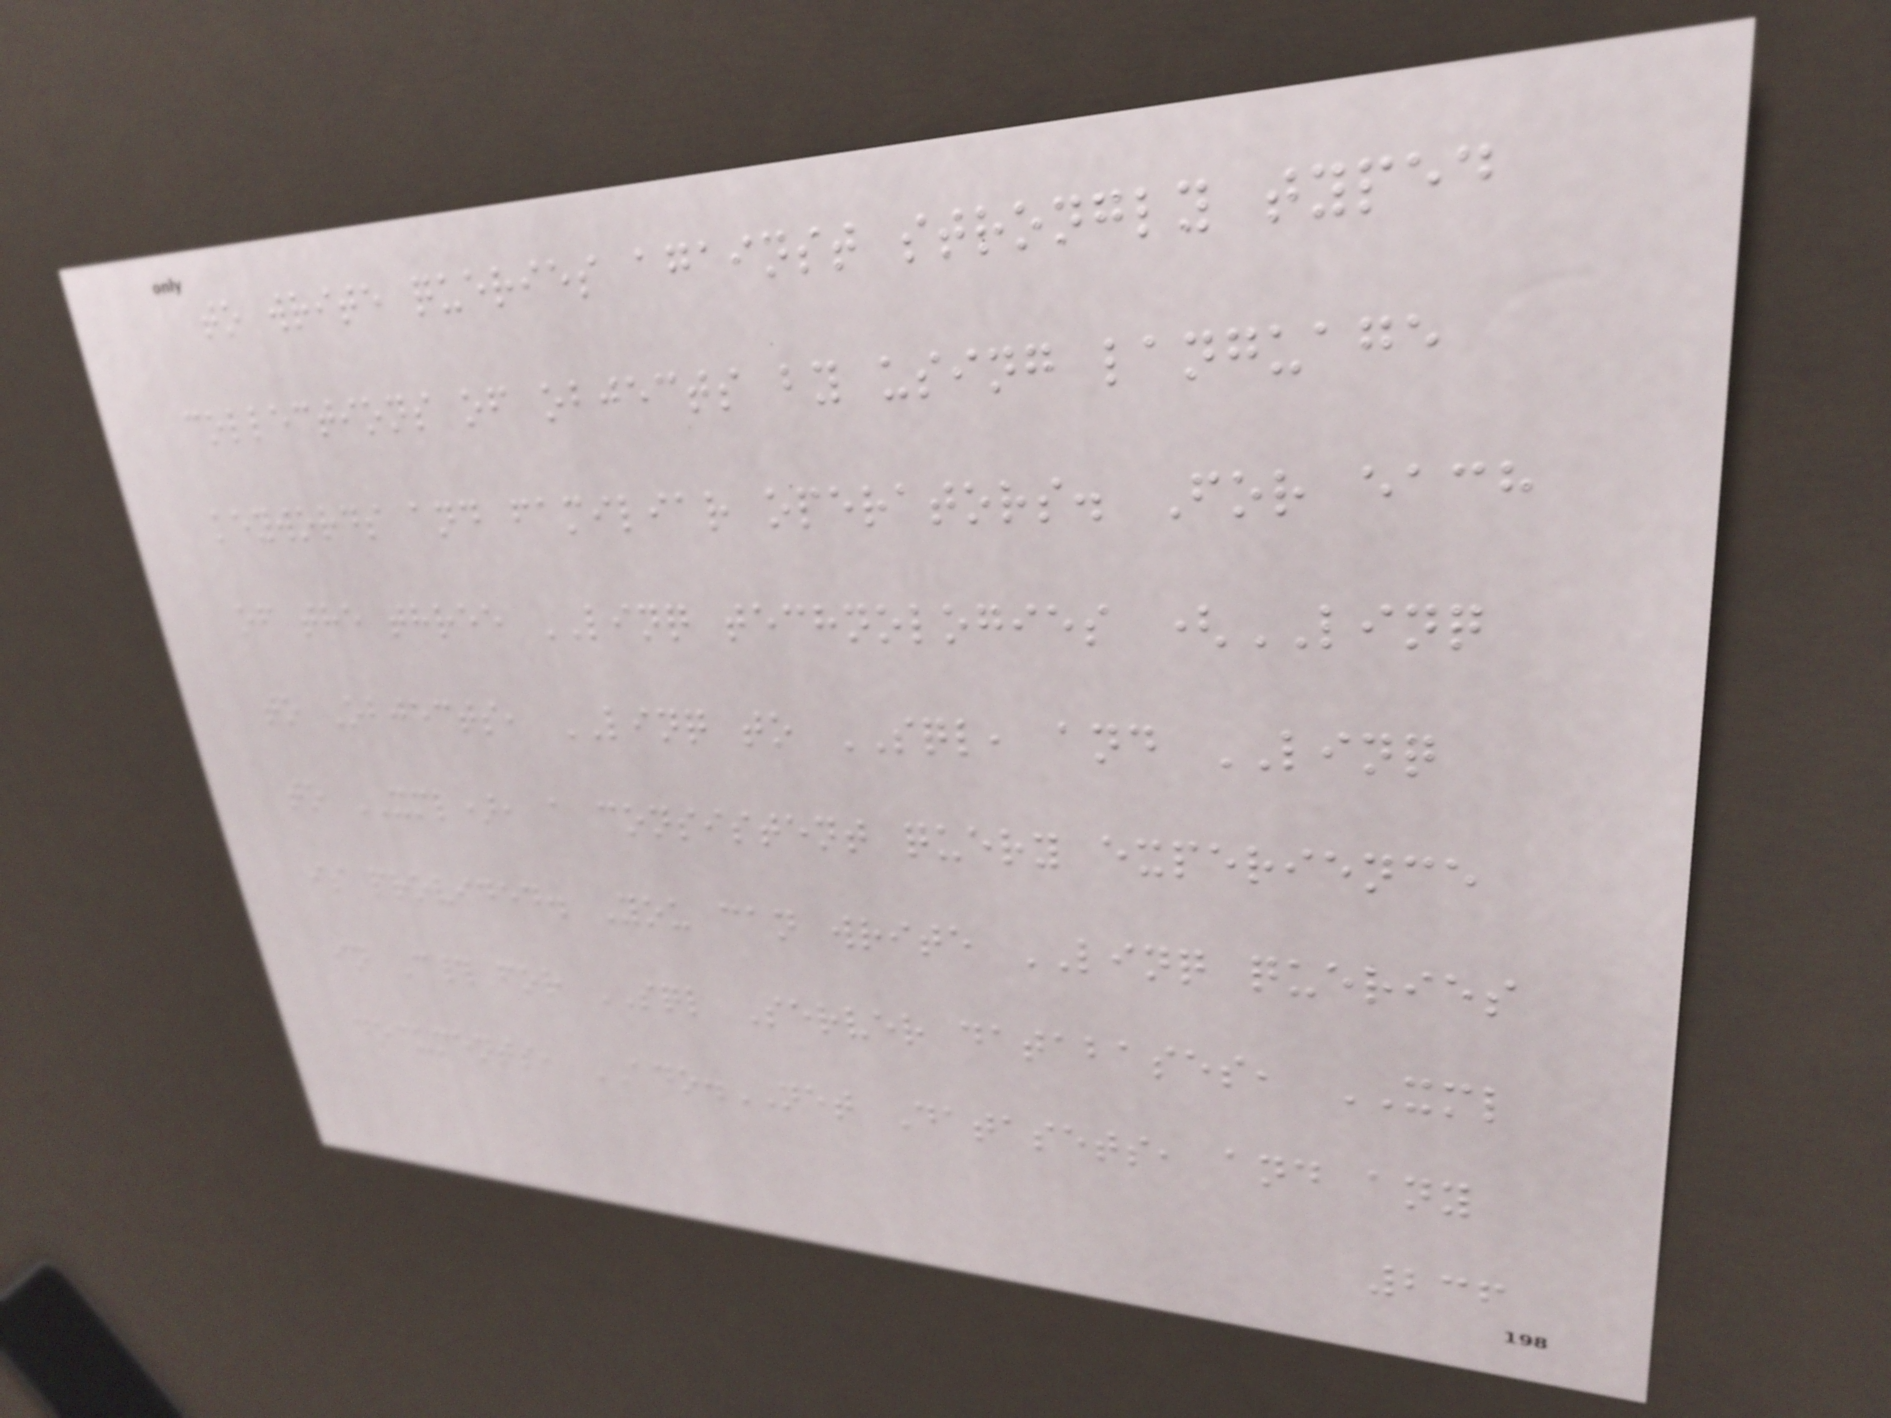to write queries against strongly typed
collections of objects by using language
keywords and familiar operators. For each
of the three LINQ technologies (LINQ
to Objects, LINQ to SQL, and LINQ
to XML), a consistent query experience
is provided. You can write LINQ queries
in C# for SQL Server databases, XML
documents, ADO.NET Datasets, and any
236
